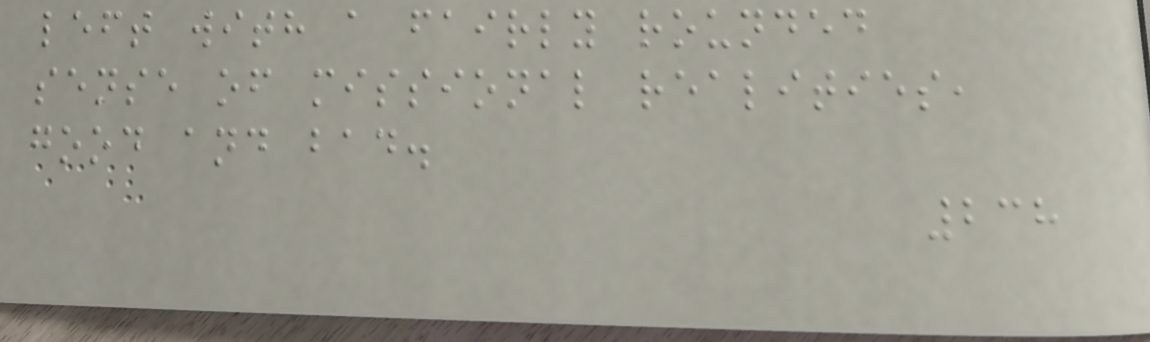left with a fairly rounded
sense of missional realities,
good and bad.
238
